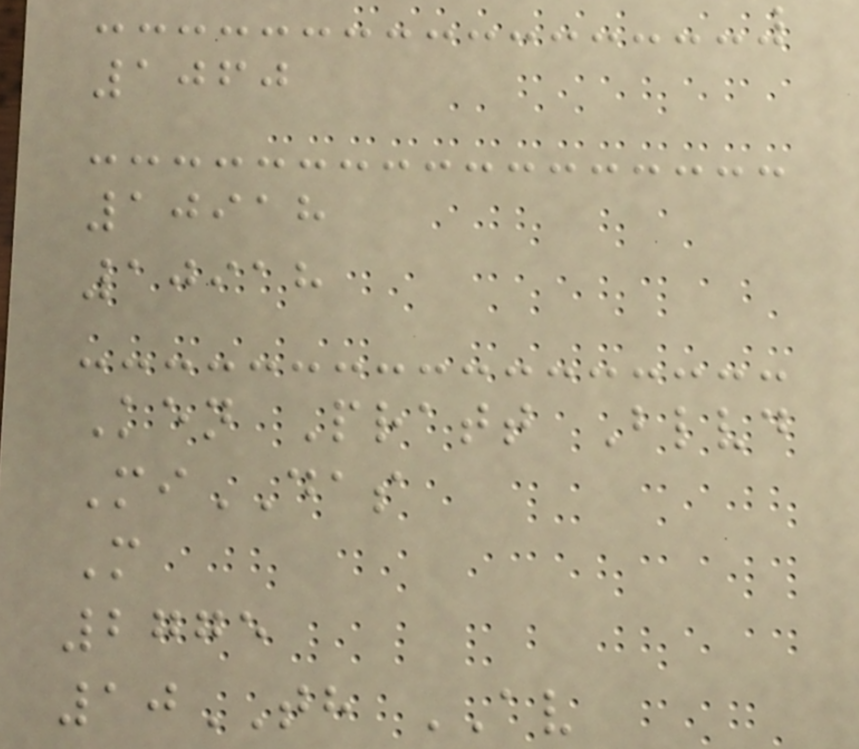1060
10918
10918
Ken Pratt Blvd
MiDAS
M
2775
10TH AV
